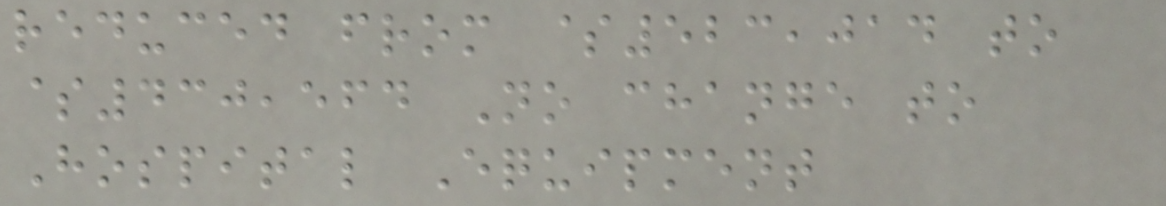reduced from $523,014 to
$430,564 No change to
Hospital Equipment
